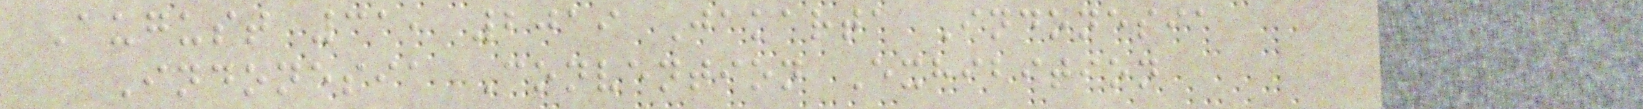August 31, 2019 Jakarta Indonesia
Indonesia Convention Exhibition
